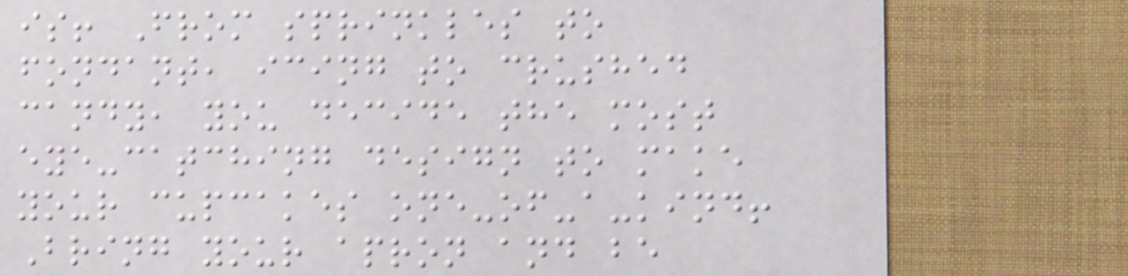is! From sprinkles to
fondant, icing to crushed
candy, you decide the most
eye-catching design to make
your cupcakes one-of-a-kind!
Bring your apron and be
